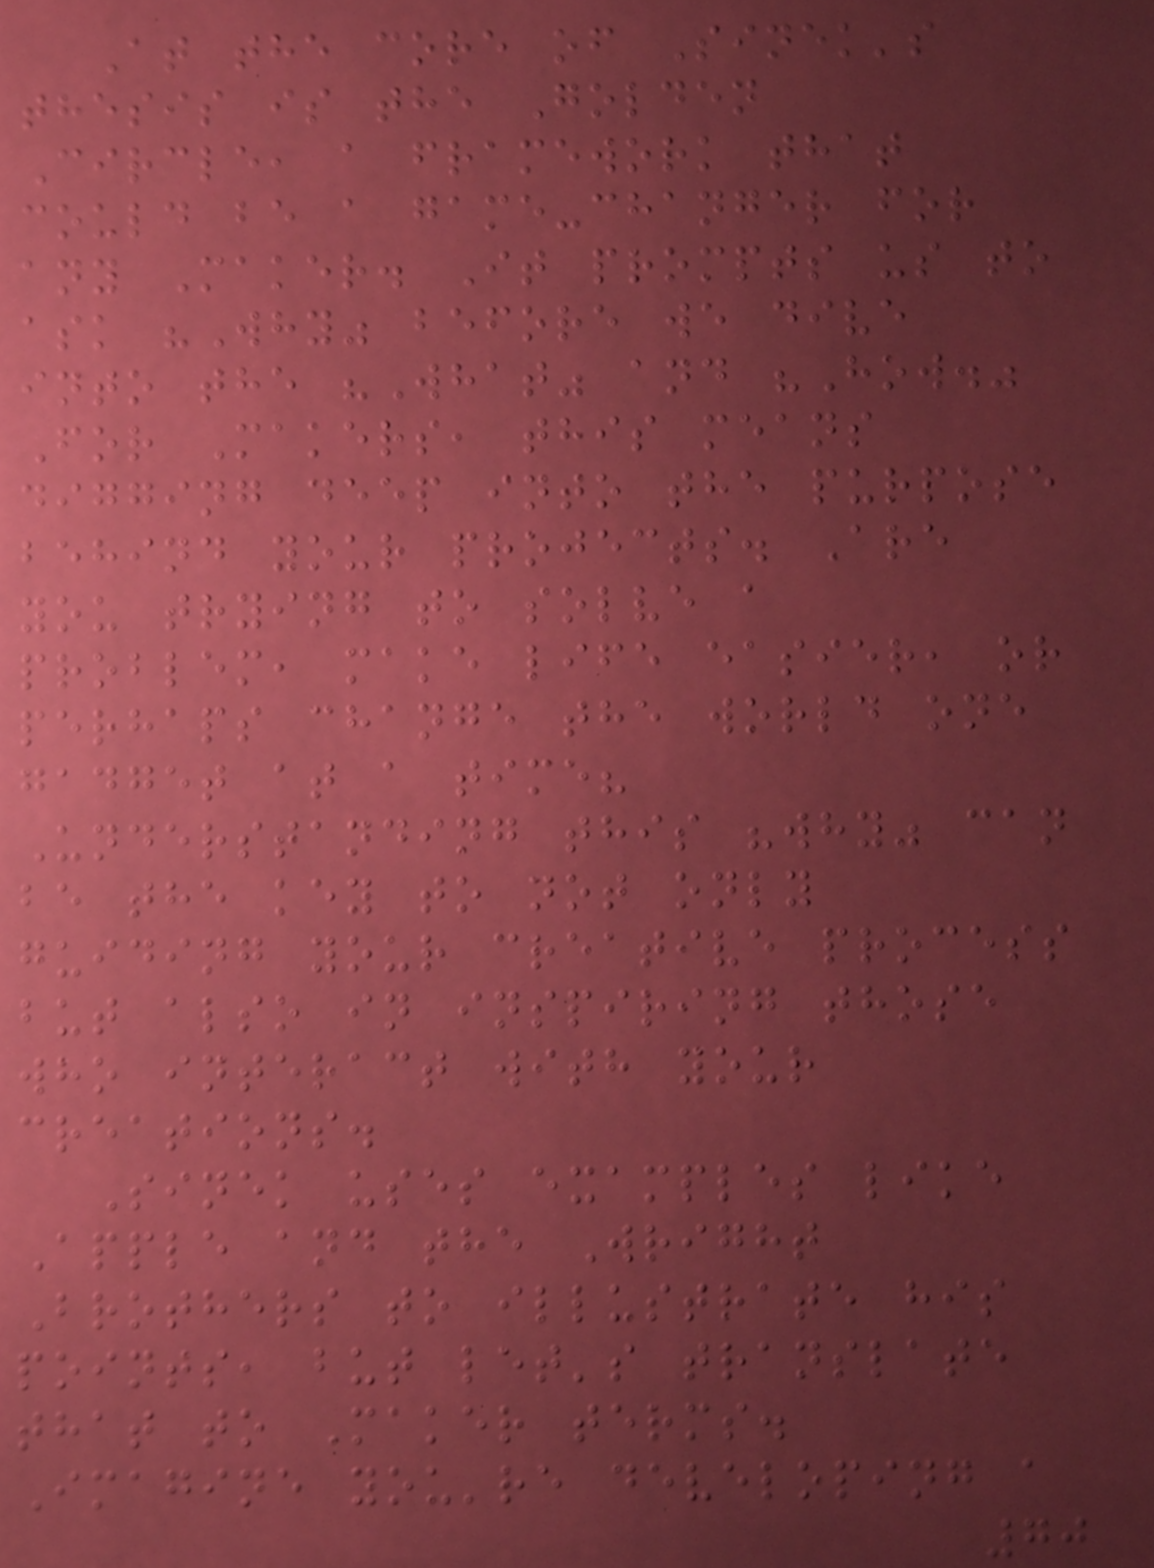At the core of Sinek's
thesis is the Golden
Circle, a framework that
could be a game-changer for
any Maker. It prompts us to
ask "Why" before we dive
into the "What" and "How."
For Makers, this means
digging deep into the purpose
behind your projects. Are
you trying to solve a
problem, make life easier, or
perhaps change the world one
gadget at a time?
Understanding this "why" can
be the key to not only
guiding your creative process
but also in inspiring those
who interact with your
creations.
Sinek uses examples like
Apple and the Wright
Brothers to illustrate his
points, but let's translate
that to Maker terms.
Imagine you're developing a
70
